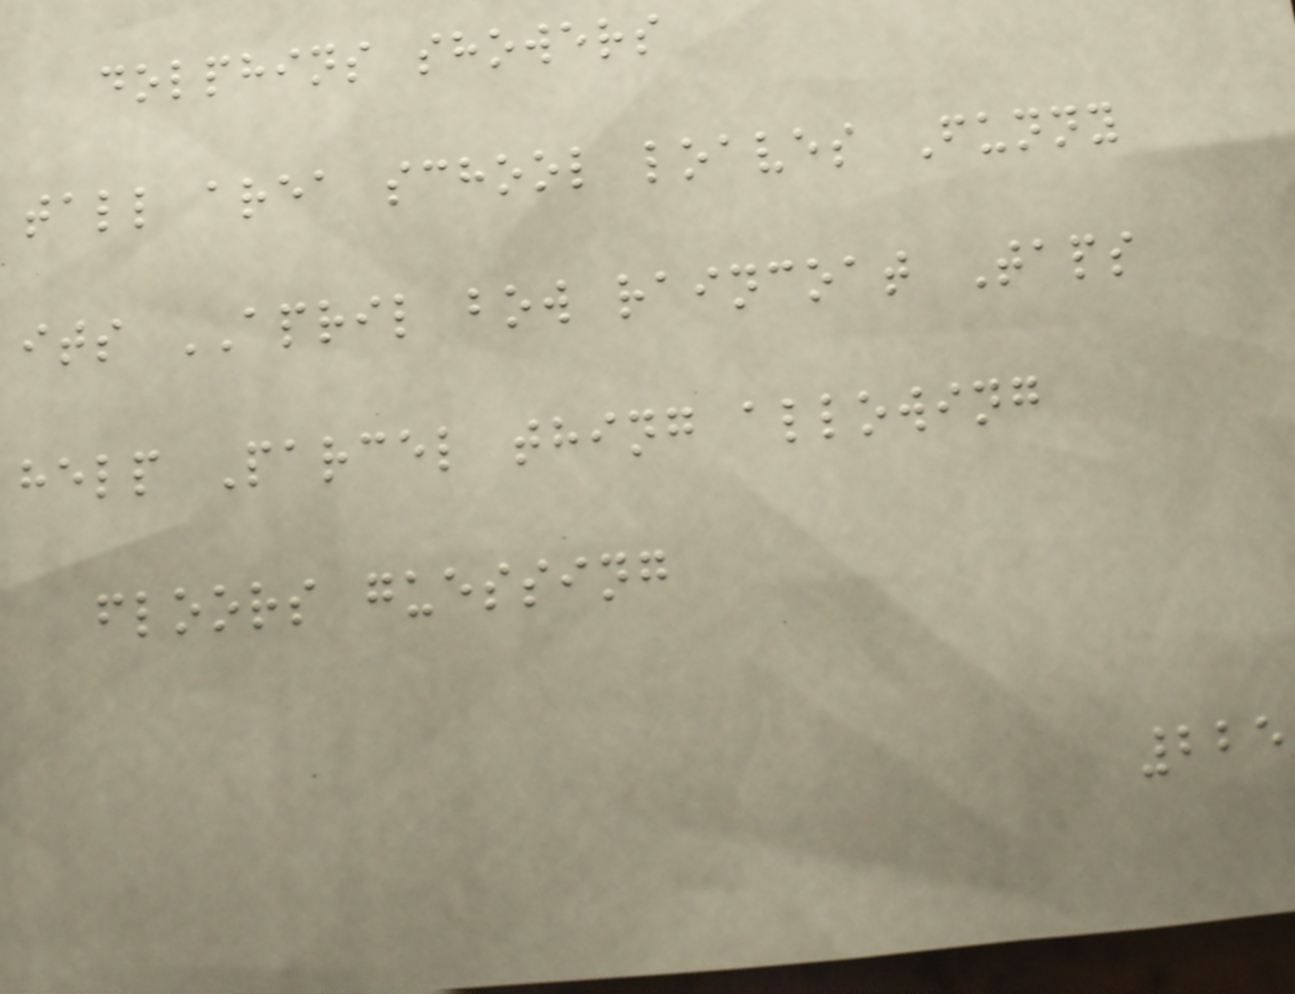dolphins showers
tall area school loaves Funny
its APRIL bow raincoat Taps
help Parcel thing allowing
floors guessing
225
